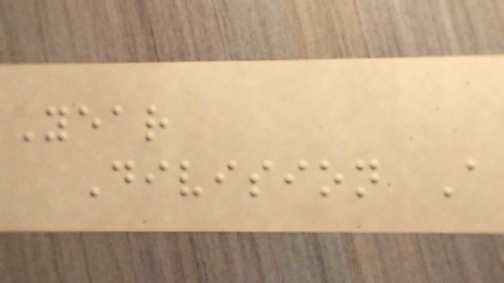Year
Division A
